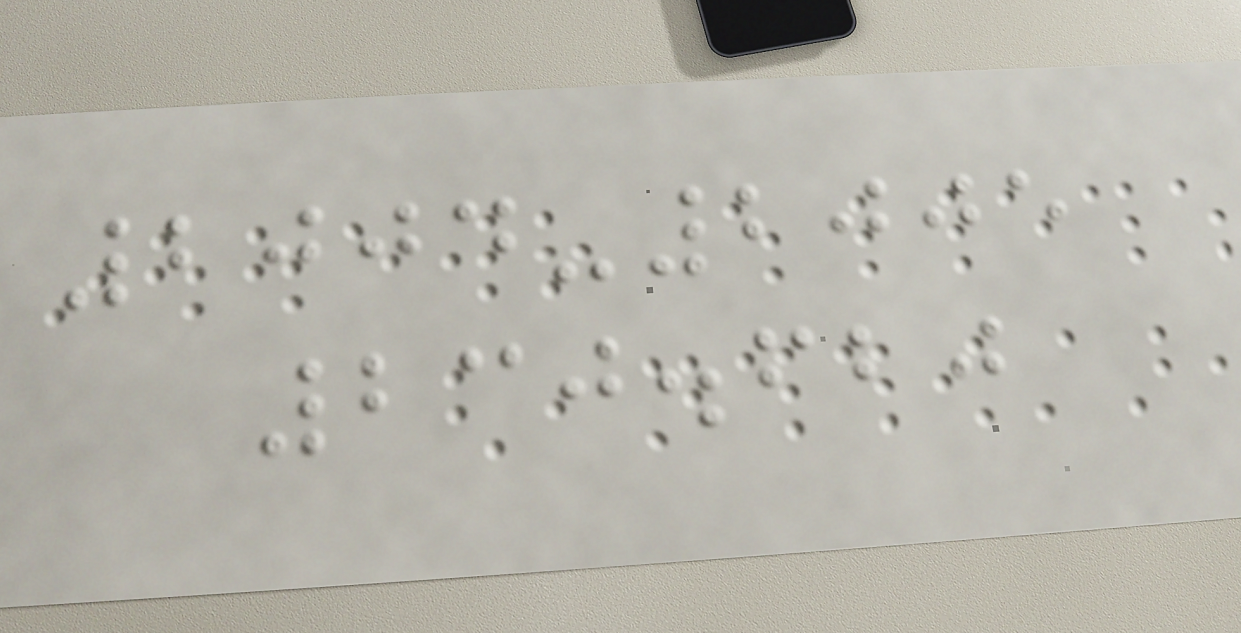2004-2005
230.620
